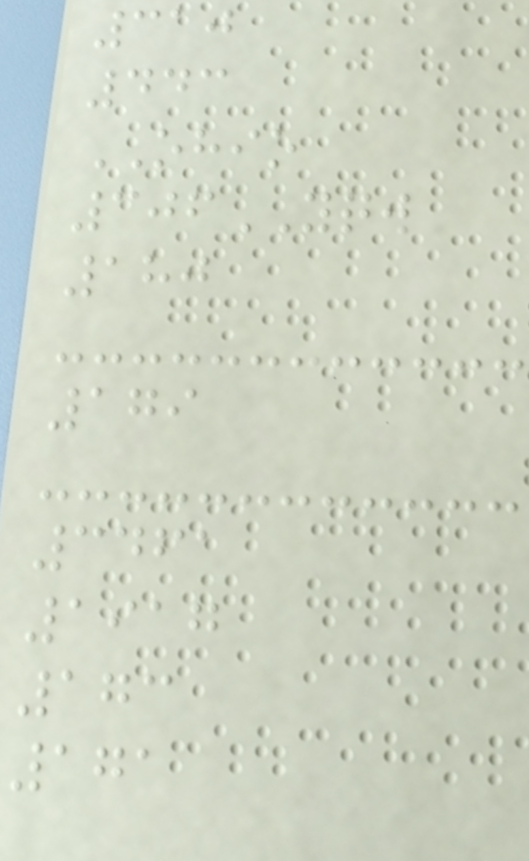310
443
OHIO
306YQW
180
179
3461
1917
173
171
